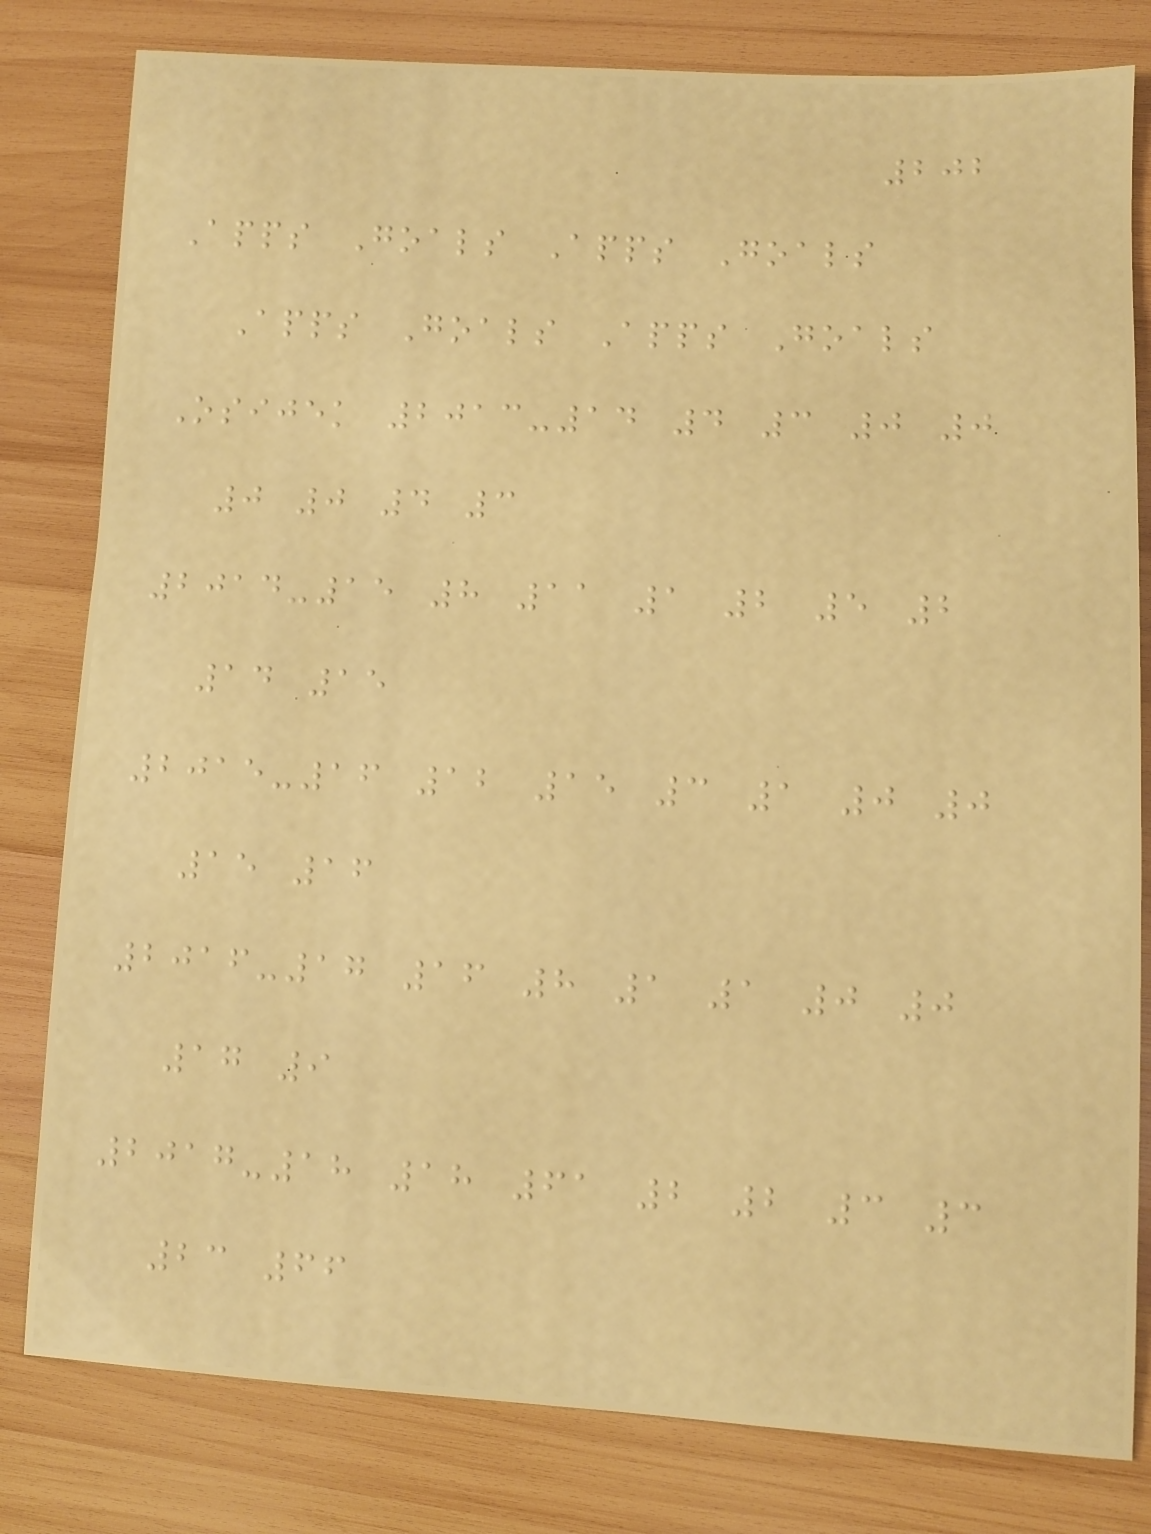202
Apps Goals Apps Goals
Apps Goals Apps Goals
Osijek 2013-14 4 3 0 0
0 0 4 3
2014-15 8 11 1 2 5 2
14 15
2015-16 12 15 3 1 0 0
15 16
2016-17 16 8 1 1 0 0
17 9
2017-18 18 61 2 2 3 3
23 66
